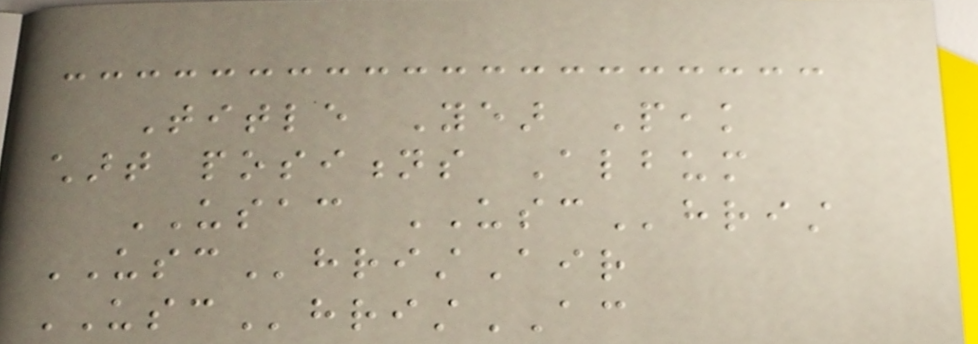Title Year Peak
chart positions Album
USAC USChrist
USChristAir
USChristAC
